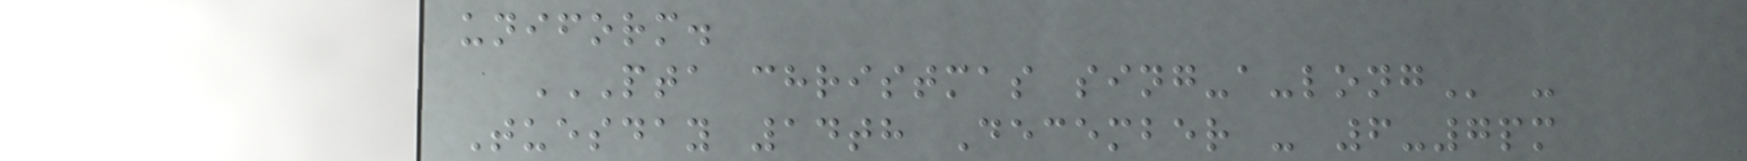uniform.
PTA CHRISTMAS SING-A-LONG -
Tuesday 14th December - 6-7pm
